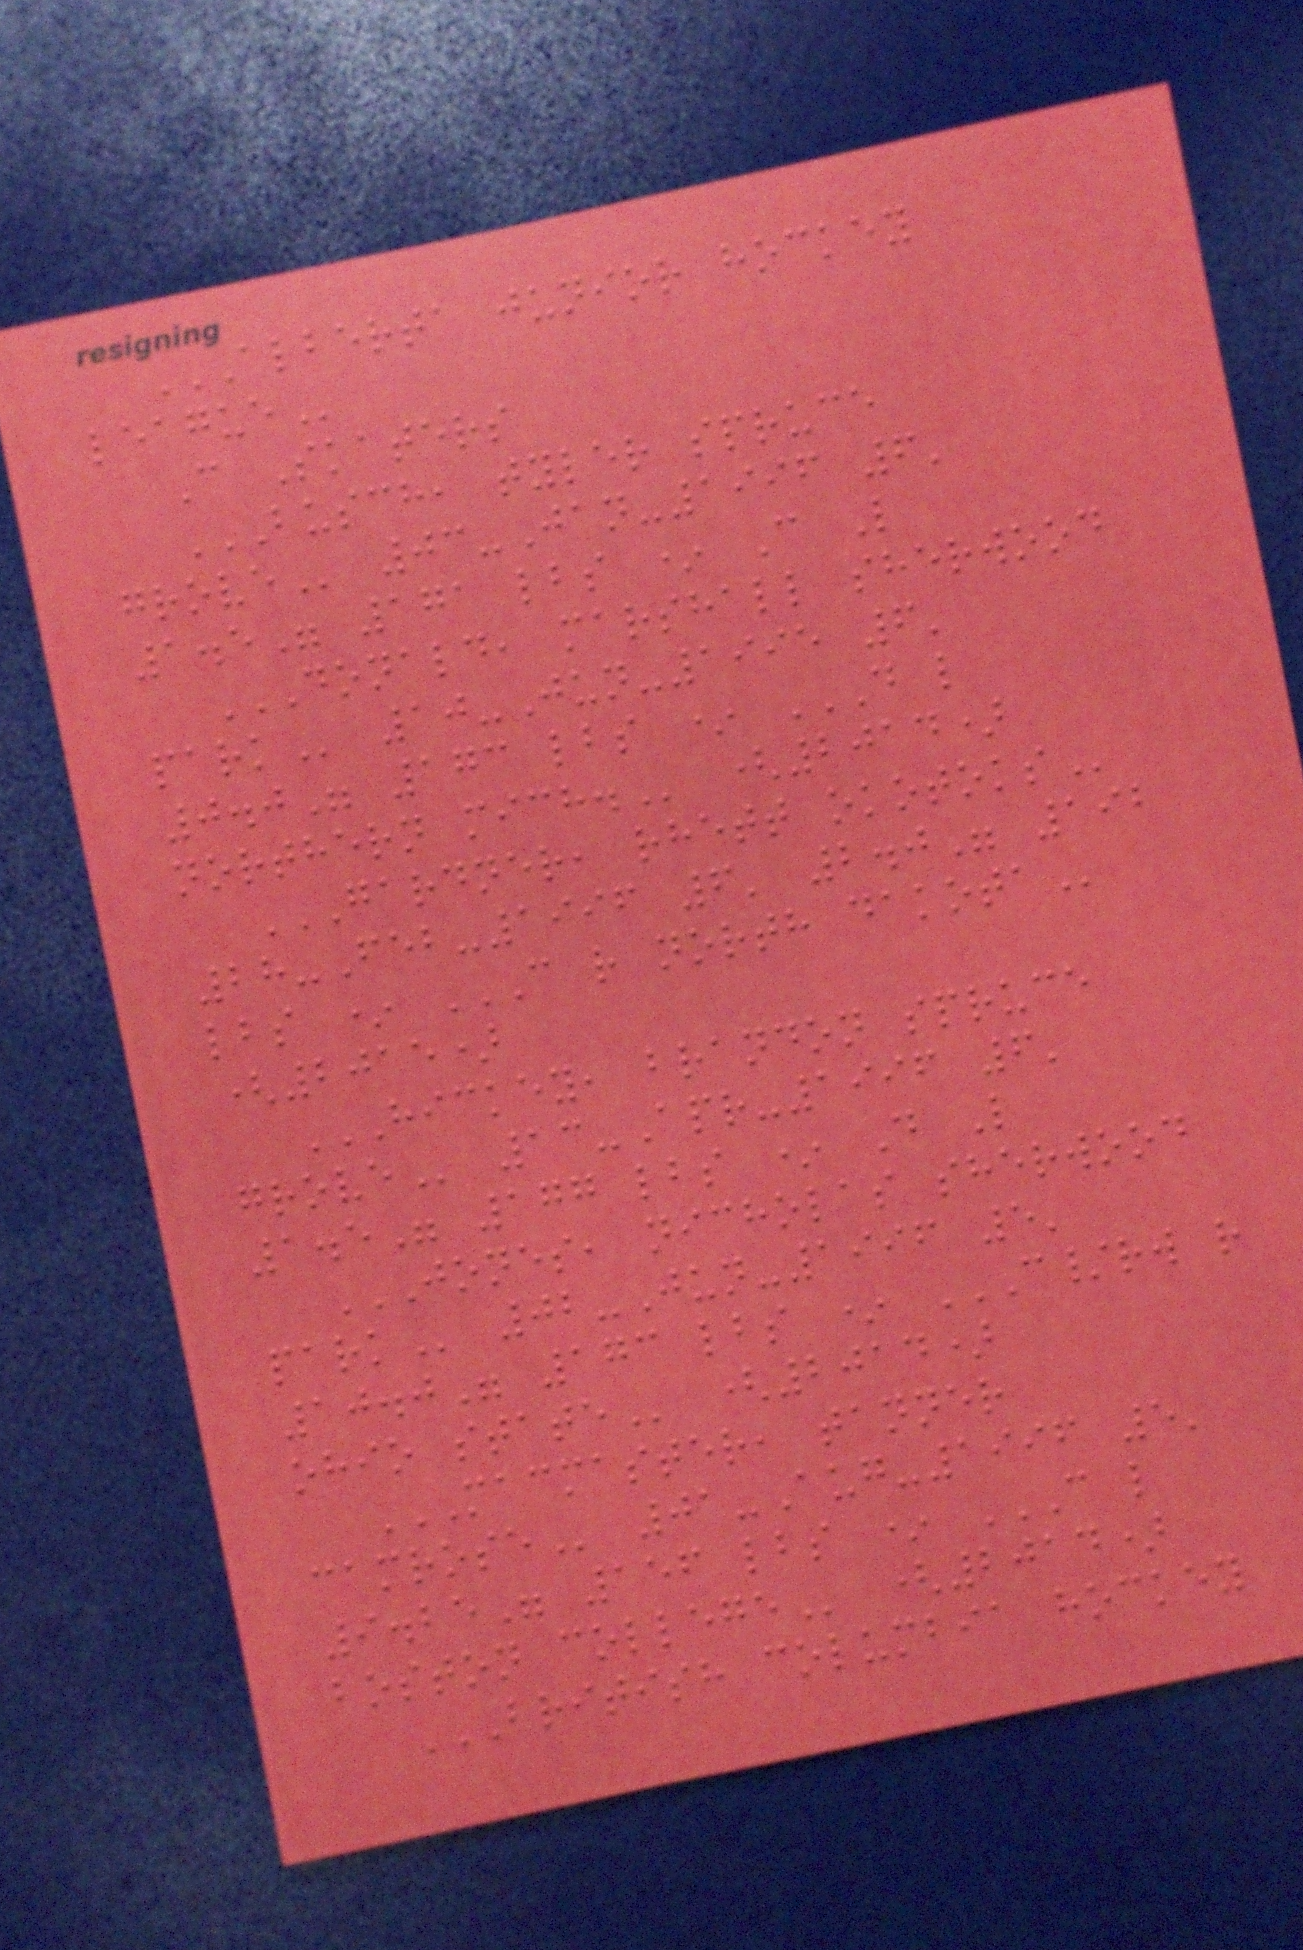ALBERTA JUNIOR HOCKEY
LEAGUE
C Skaters
BUSCH, TYLER SPRUCE
GROVE 03-Jan-1996 6'
1.5" 171 lbs * C L
DONALD, MARSHALL SHERWOOD
PARK 10-Jun-1995 6'
0.0" 173 lbs * D L
NORTHERN MICH. (2014)
GARDNER, RHETT OKOTOKS
28-Feb-1996 6' 2.0" 192
lbs * C R NORTH DAKOTA
(2015)
HICKEY, BRANDON SPRUCE
GROVE 13-Apr-1996 6'
1.5" 177 lbs * D L
JONES, NICHOLAS SHERWOOD
PARK 02-Jun-1996 5'
10.0" 173 lbs * C/RW R
OHIO STATE (2014)
MACMASTER, TANNER
CAMROSE 01-Aug-1996 5'
9.25" 156 lbs * C L
BOSTON COLLEGE (2014)
BRITISH COLUMBIA HOCKEY
